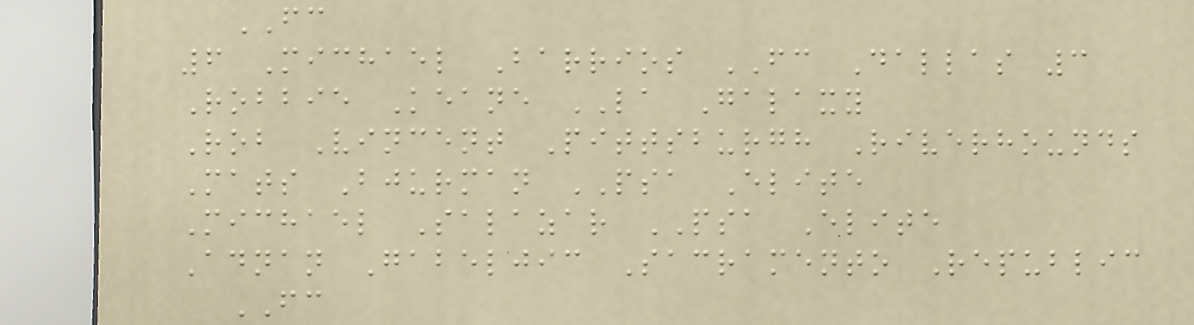FC
6 Michael Barrios FC Dallas 3
Robbie Keane LA Galaxy
Rob Vincent Pittsburgh Riverhounds
Mats Bjurman PSA Elite
Michael Salazar PSA Elite
Adnan Gabeljic Sacramento Republic
FC
